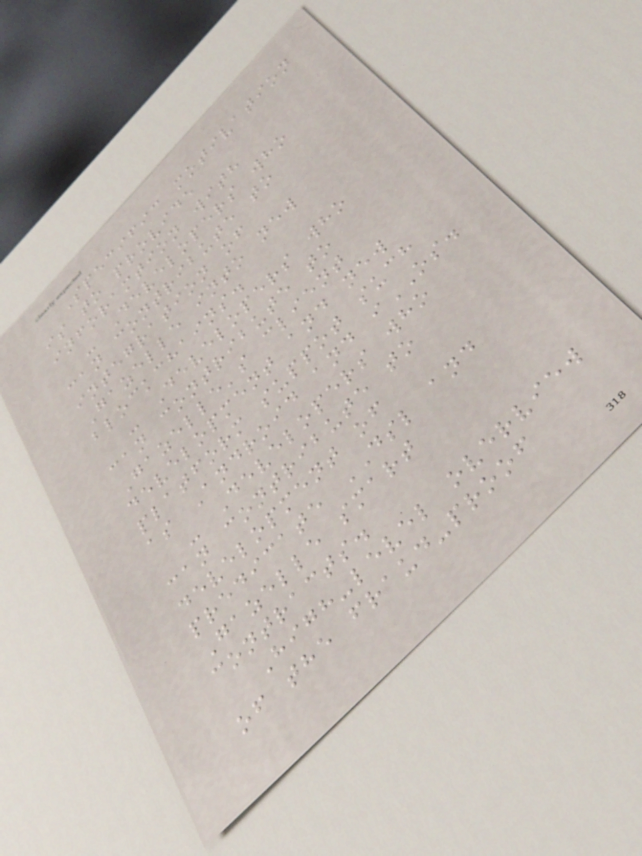Specific motivation
is to provide
inforamtion with
- Developers who
can contribute to
integration of
Gazelle into new
blockchains.
- Developers who
can contribute to
Gazelle's client
development and new
platform suppot such
as Android and iOS.
- Developers who
can contribute to
development of
predicate DSL and
Gazelle smart
contracts.
High-level overview
of the fraud-proof
